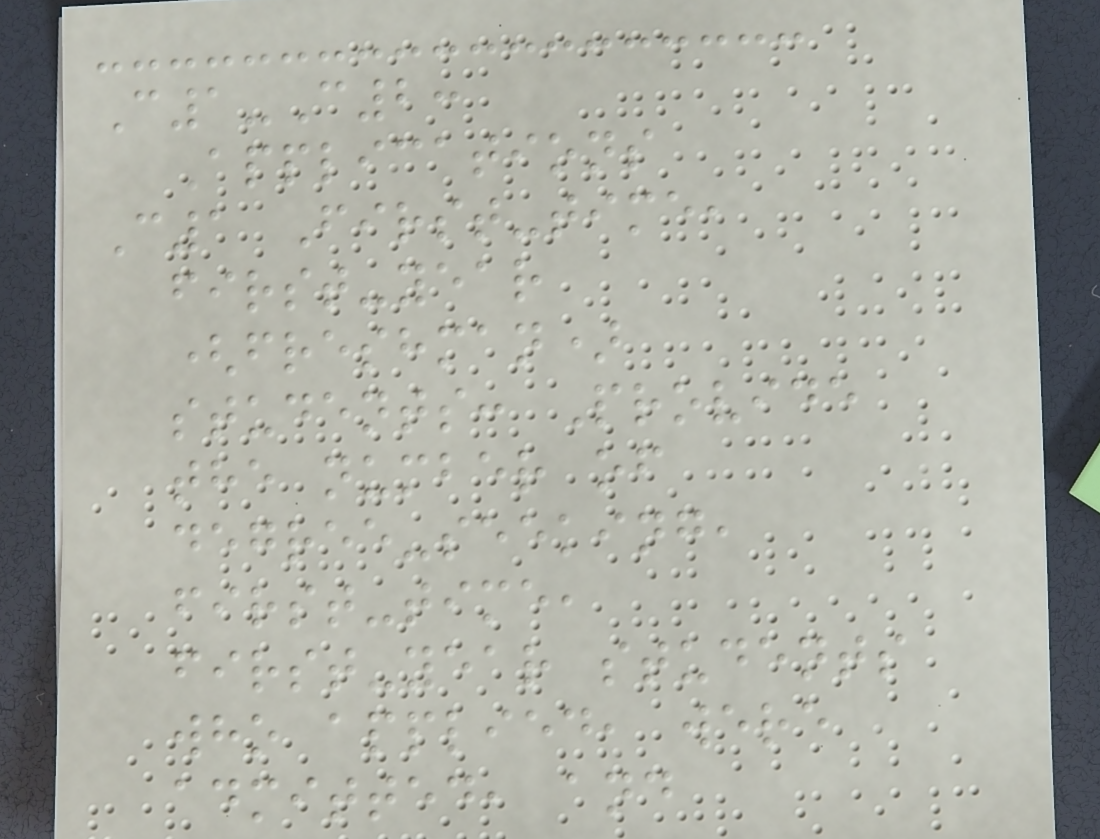C1-C2:
Applications
C1 First-time,
first-year
(freshman)
students: Provide
the number of
degree-seeking,
first-time,
first-year students
who applied, were
admitted, and
